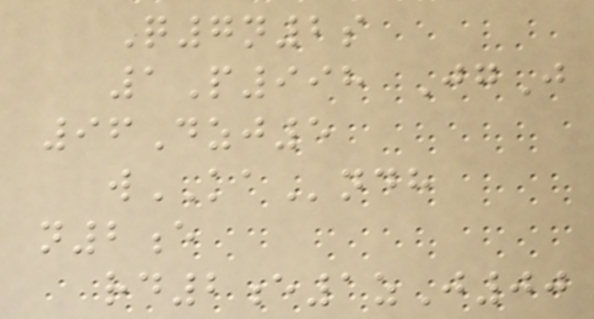Q7n2s
1P998 JgJ
96Dzj5
wKAndh
n2e
rd2e1zJ00
